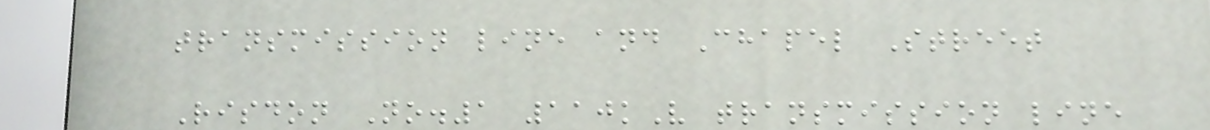transmission line and Chapel Street
Risdon No.1 110kV transmission line
